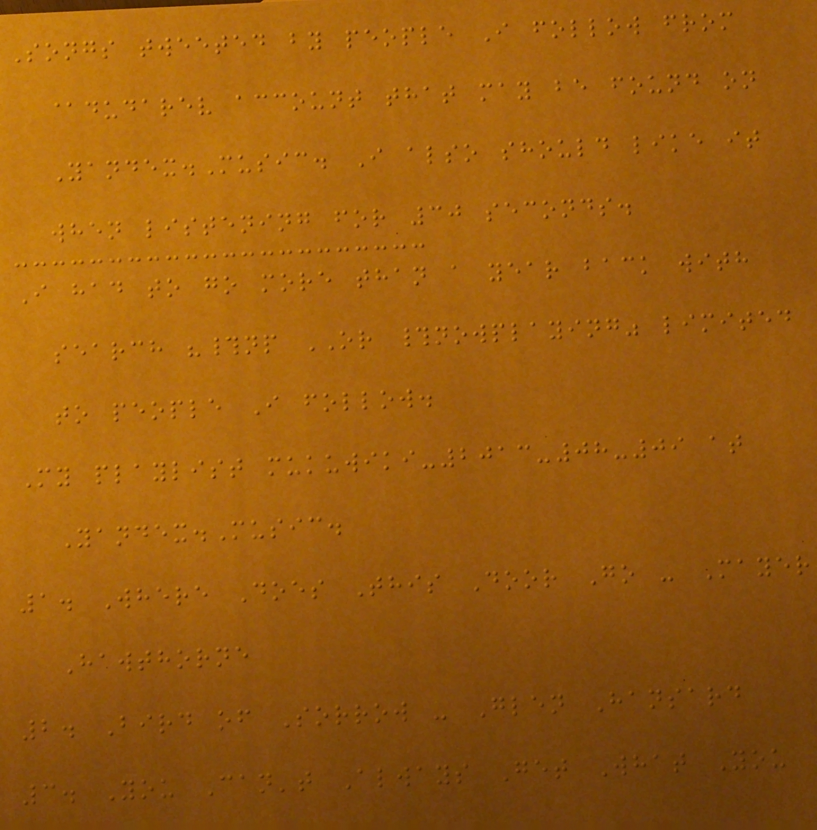Songs tweeted by people I follow from
@dudarev account that may be found on
Yandex.Music. I also should like it
when listening for 30 seconds.
I had to go more than a year back with
search "#np OR #nowplaying" limited
to people I follow.
My playlist mukuwiki-2013-08-09 at
Yandex.Music.
1. Where Does This Door Go - Mayer
Hawthorne
2. Bird of Sorrow - Glen Hansard
3. You Can't Always Get What You
